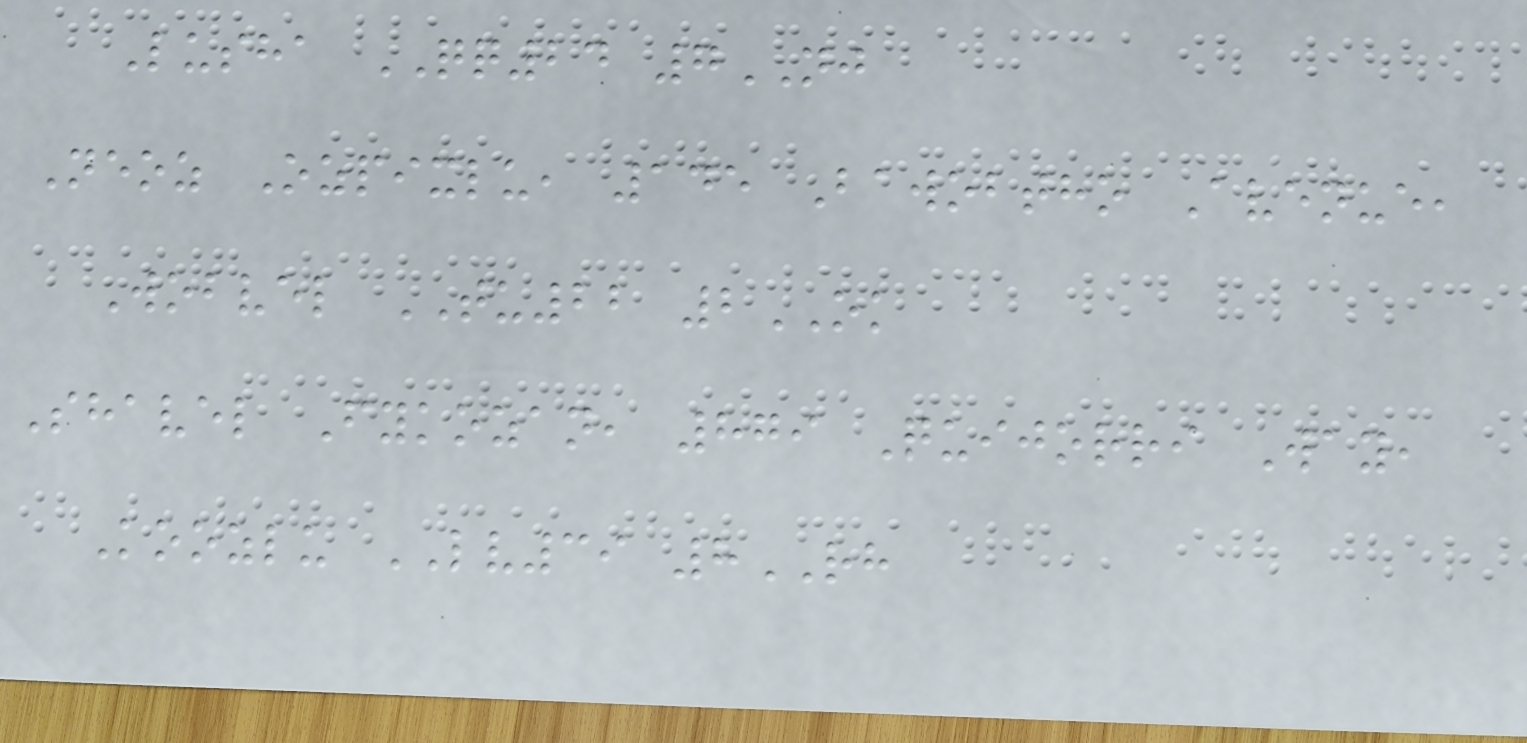Lusha QQ24 7NJ
Neoz Ozpixlu, 145 Bawobtho Avenue,
Wobvel TU22 2OK
Shavel Fykozan, 879 Quijorri Way,
Koozlu LV39 8RH
